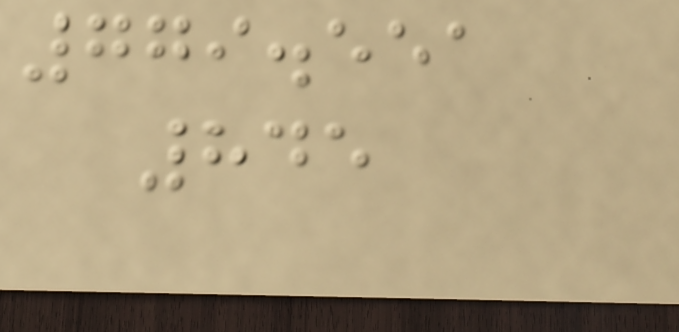779.551
845
